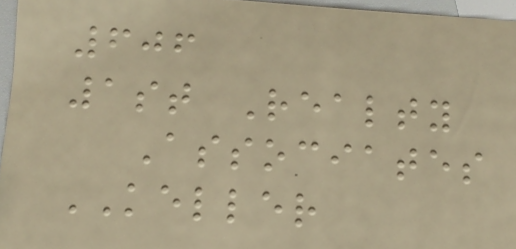606
1st Realty
Associates
KELLER
